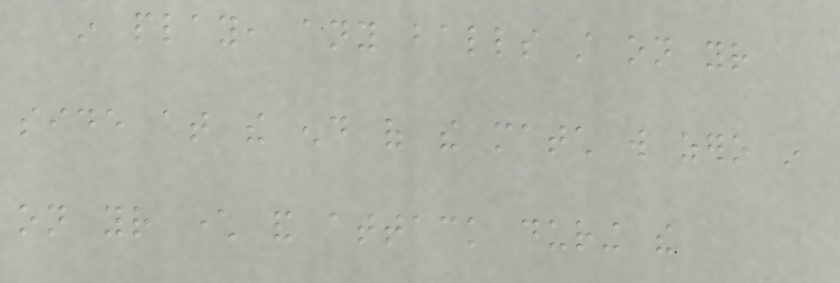in play, any balls still on your
side at the end of the match will zero in
on your character and attack during the
